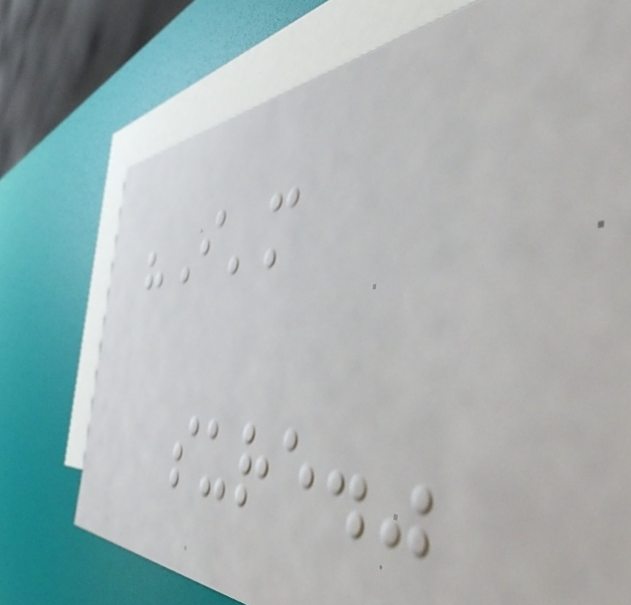"I'm
sure."
